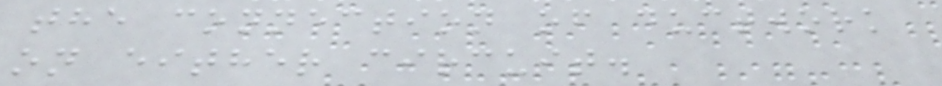the connection of ductwork
on either circuit.
